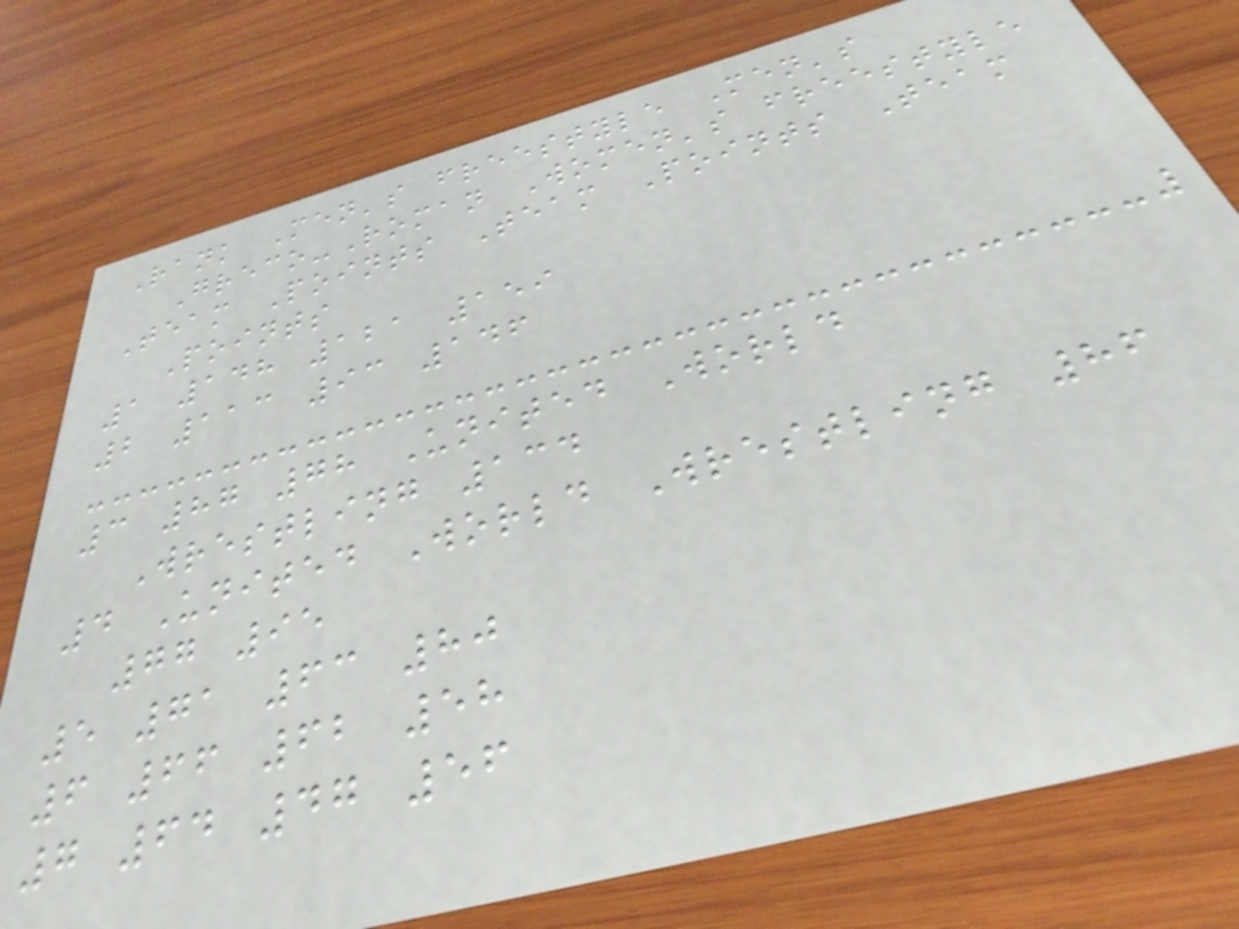Rank Men's freestyle Men's
Greco-Roman Women's freestyle
Team Points Team Points Team
Points
1 148 121 159
2 113 93 146
3 87 78 United World
Wrestling 134
4 United World Wrestling 86
77 95
5 71 63 80
6 66 62 58
7 64 47 56
